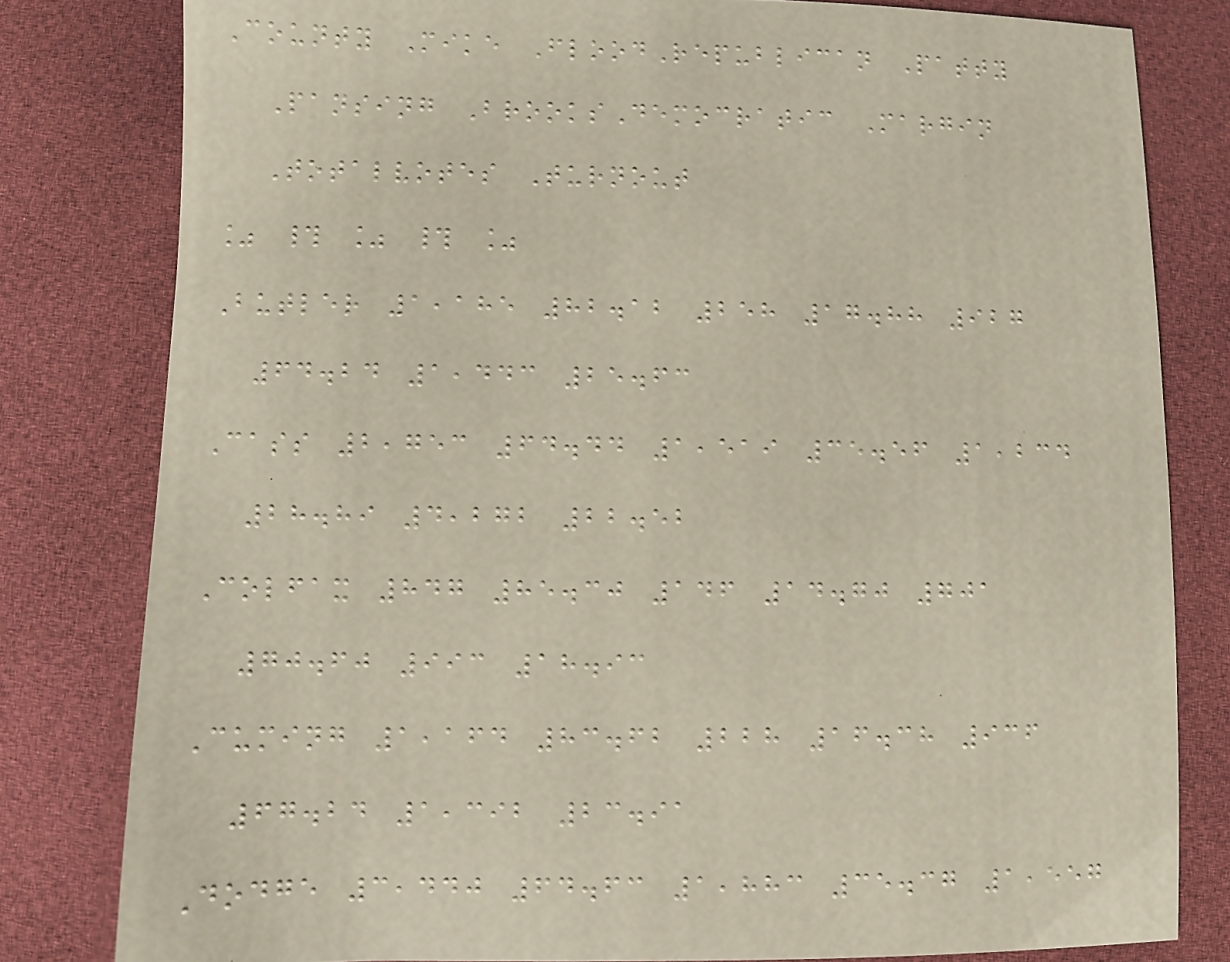County Mike FloodRepublican Patty
Pansing BrooksDemocratic Margin
Totalvotes Turnout
% # % # %
Butler 1,185 82.12 258 17.88 927
64.24 1,443 25.63
Cass 2,753 64.44 1,519 35.56 1,234
28.89 4,272 22.52
Colfax 847 85.30 146 14.70 701
70.60 993 18.93
Cuming 1,164 83.62 228 16.38 936
67.24 1,392 23.91
Dodge 3,440 64.63 1,883 35.37 1,557
